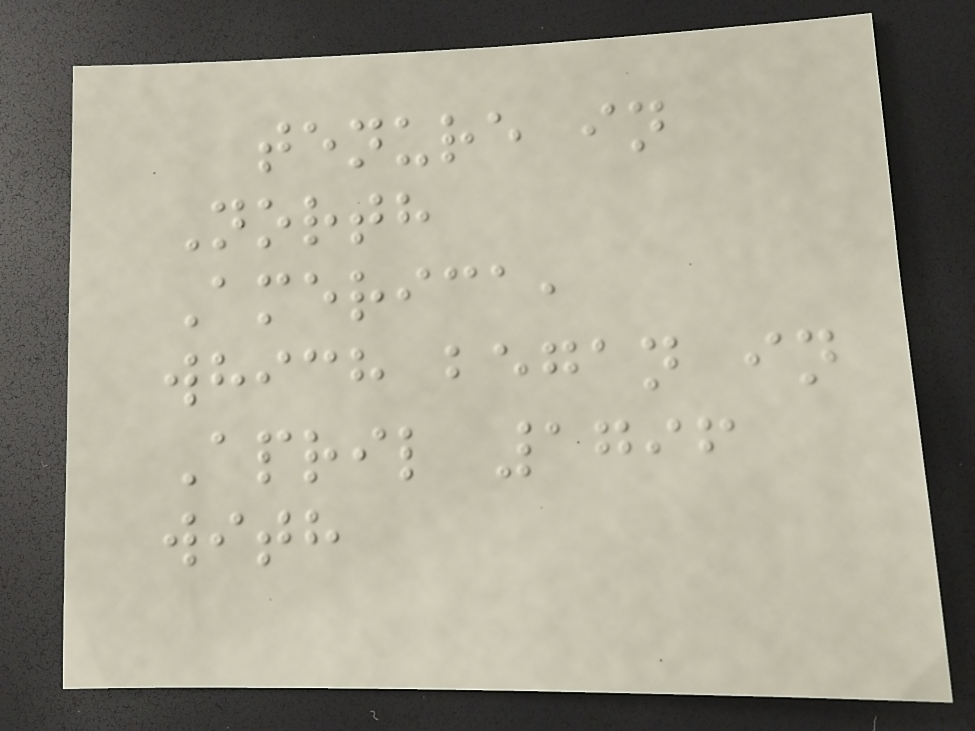tenure in
North
America,
which began in
April 1796
with
